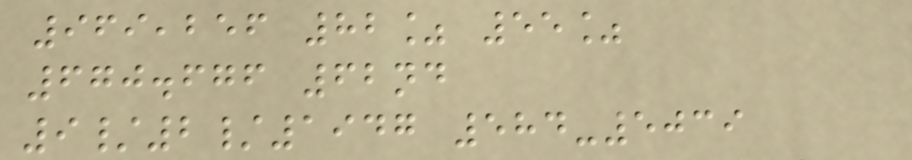969,256 82% 55%
670.676 62nd
9/2/1947 584-5039
